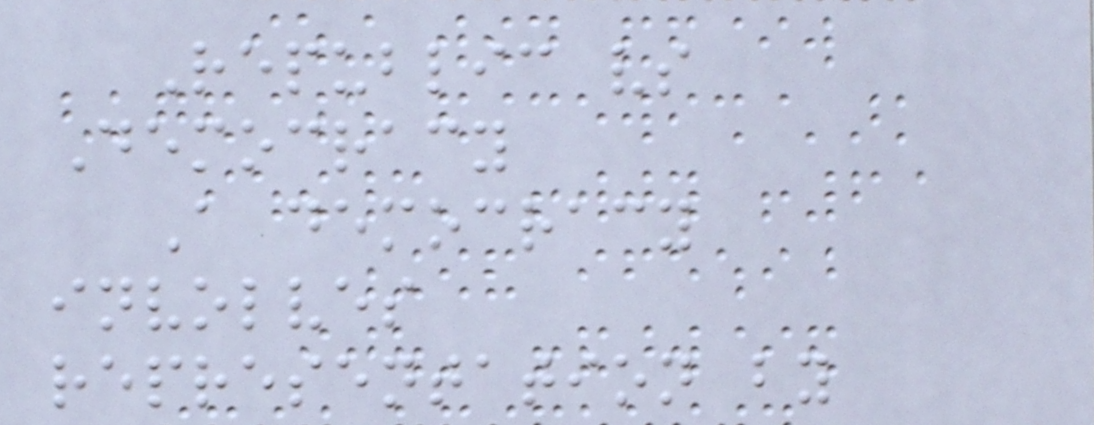Republic vs
Democracy
A democracy
involves
representation by
